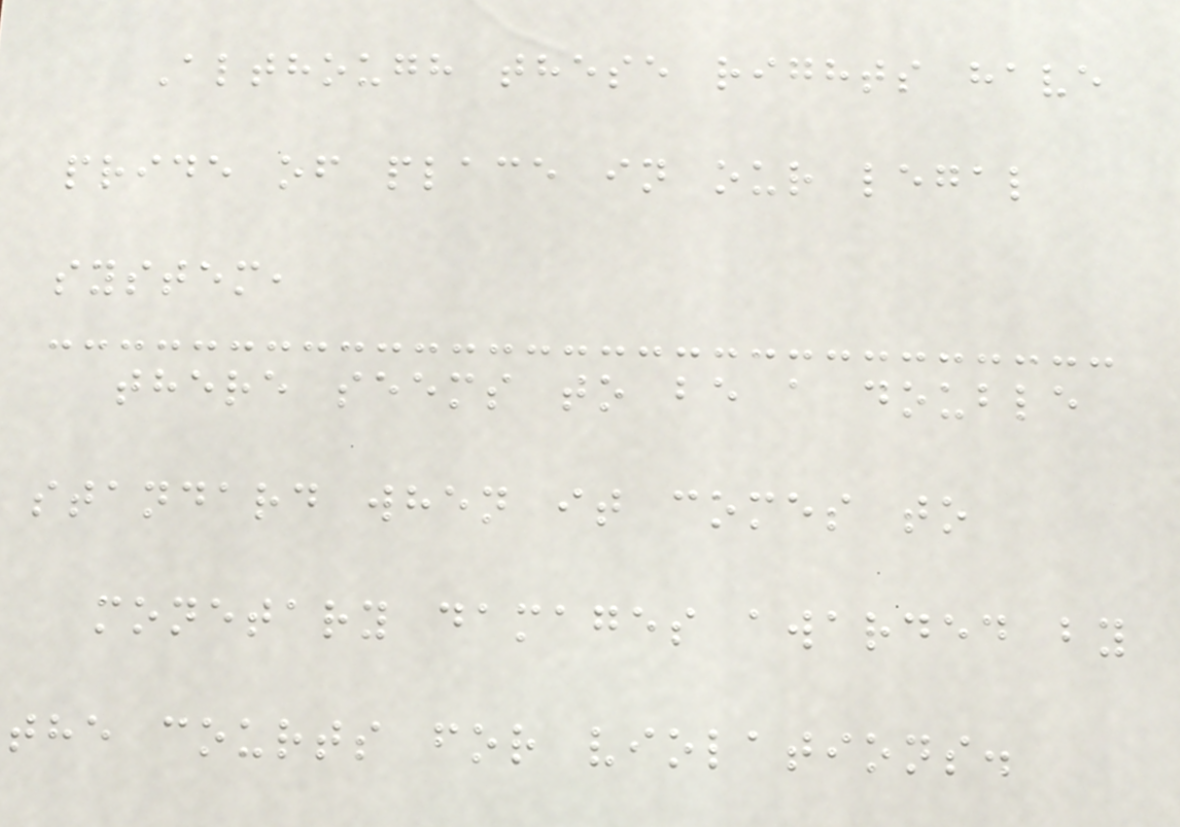Although these rights have
pride of place in our legal
system,
there seems to be a double
standard when it comes to
monetary damages awarded by
the courts for violations.
